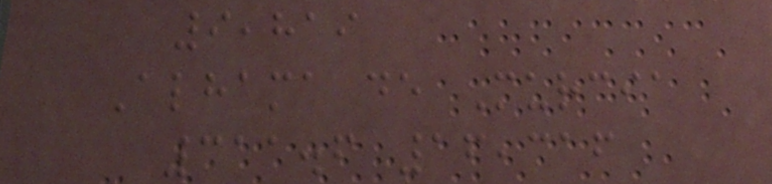9,819
Alhama de Murcia
311.6 16,316
